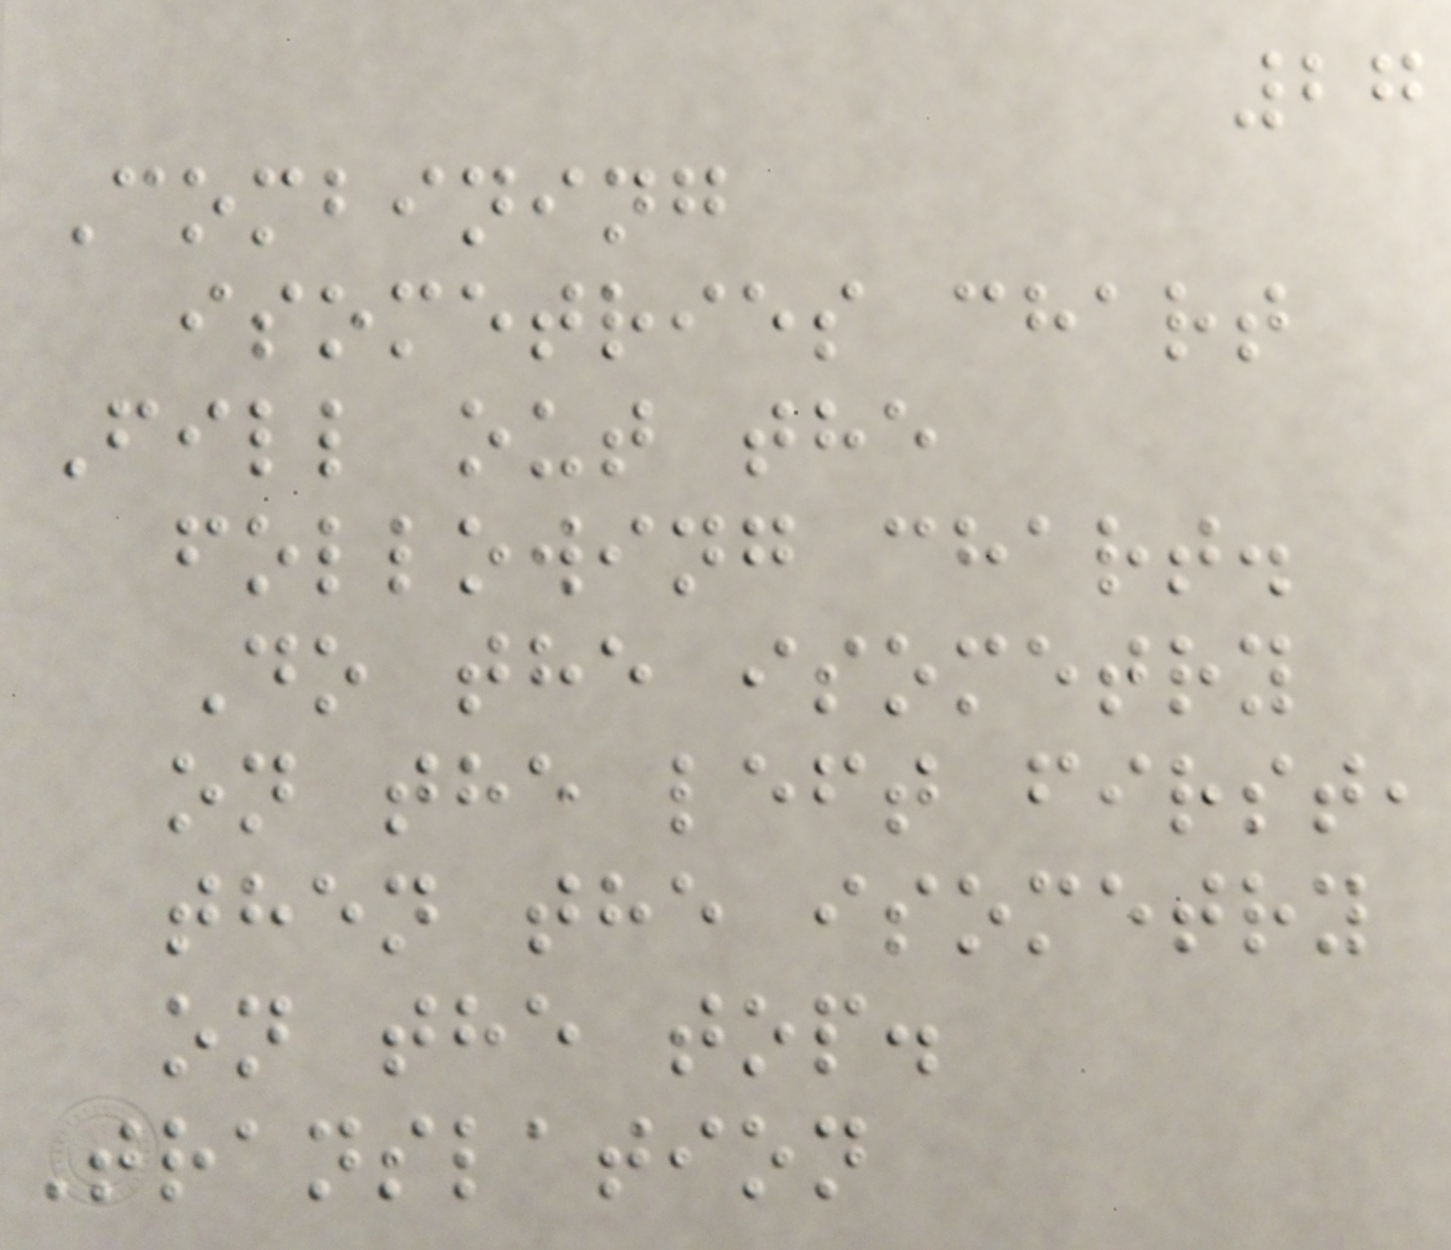27
Combining
isometries chart
Fill out the
following chart.
Do the isometry
on the left first,
then the isometry
on the top.
Translation
